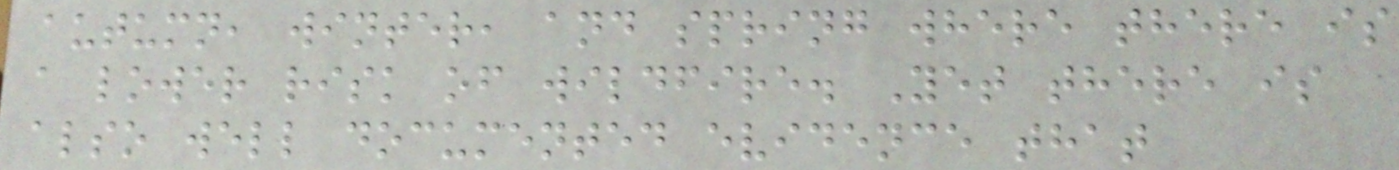autumn, winter, and spring where there is
a lower risk of wildfire. Yet there is
also well documented evidence that
